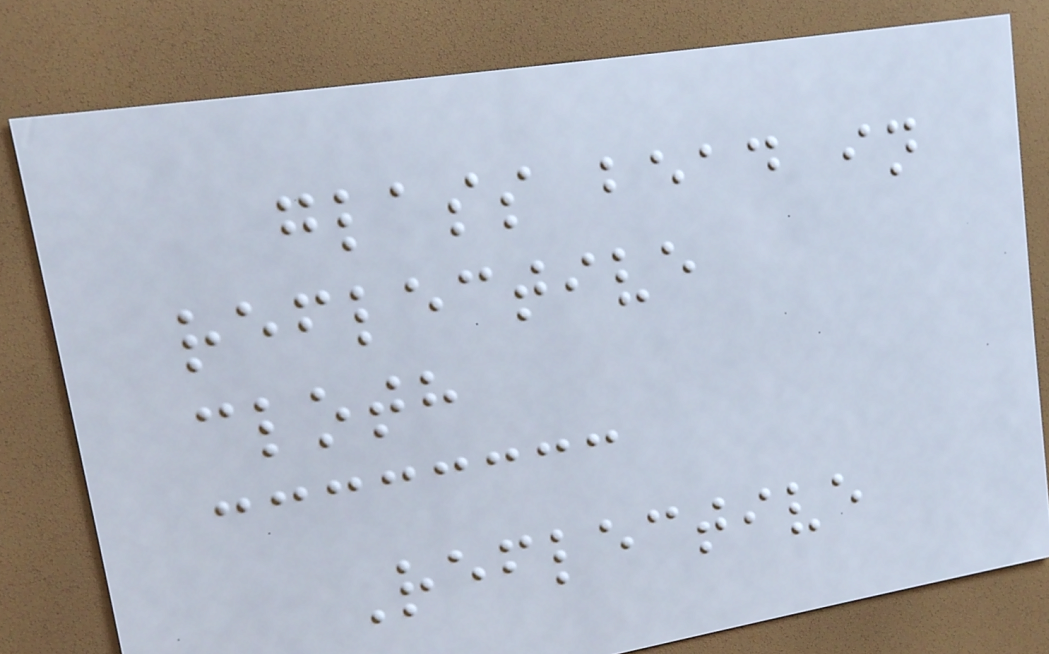glass bead in
reflective
cloth
Reflective
